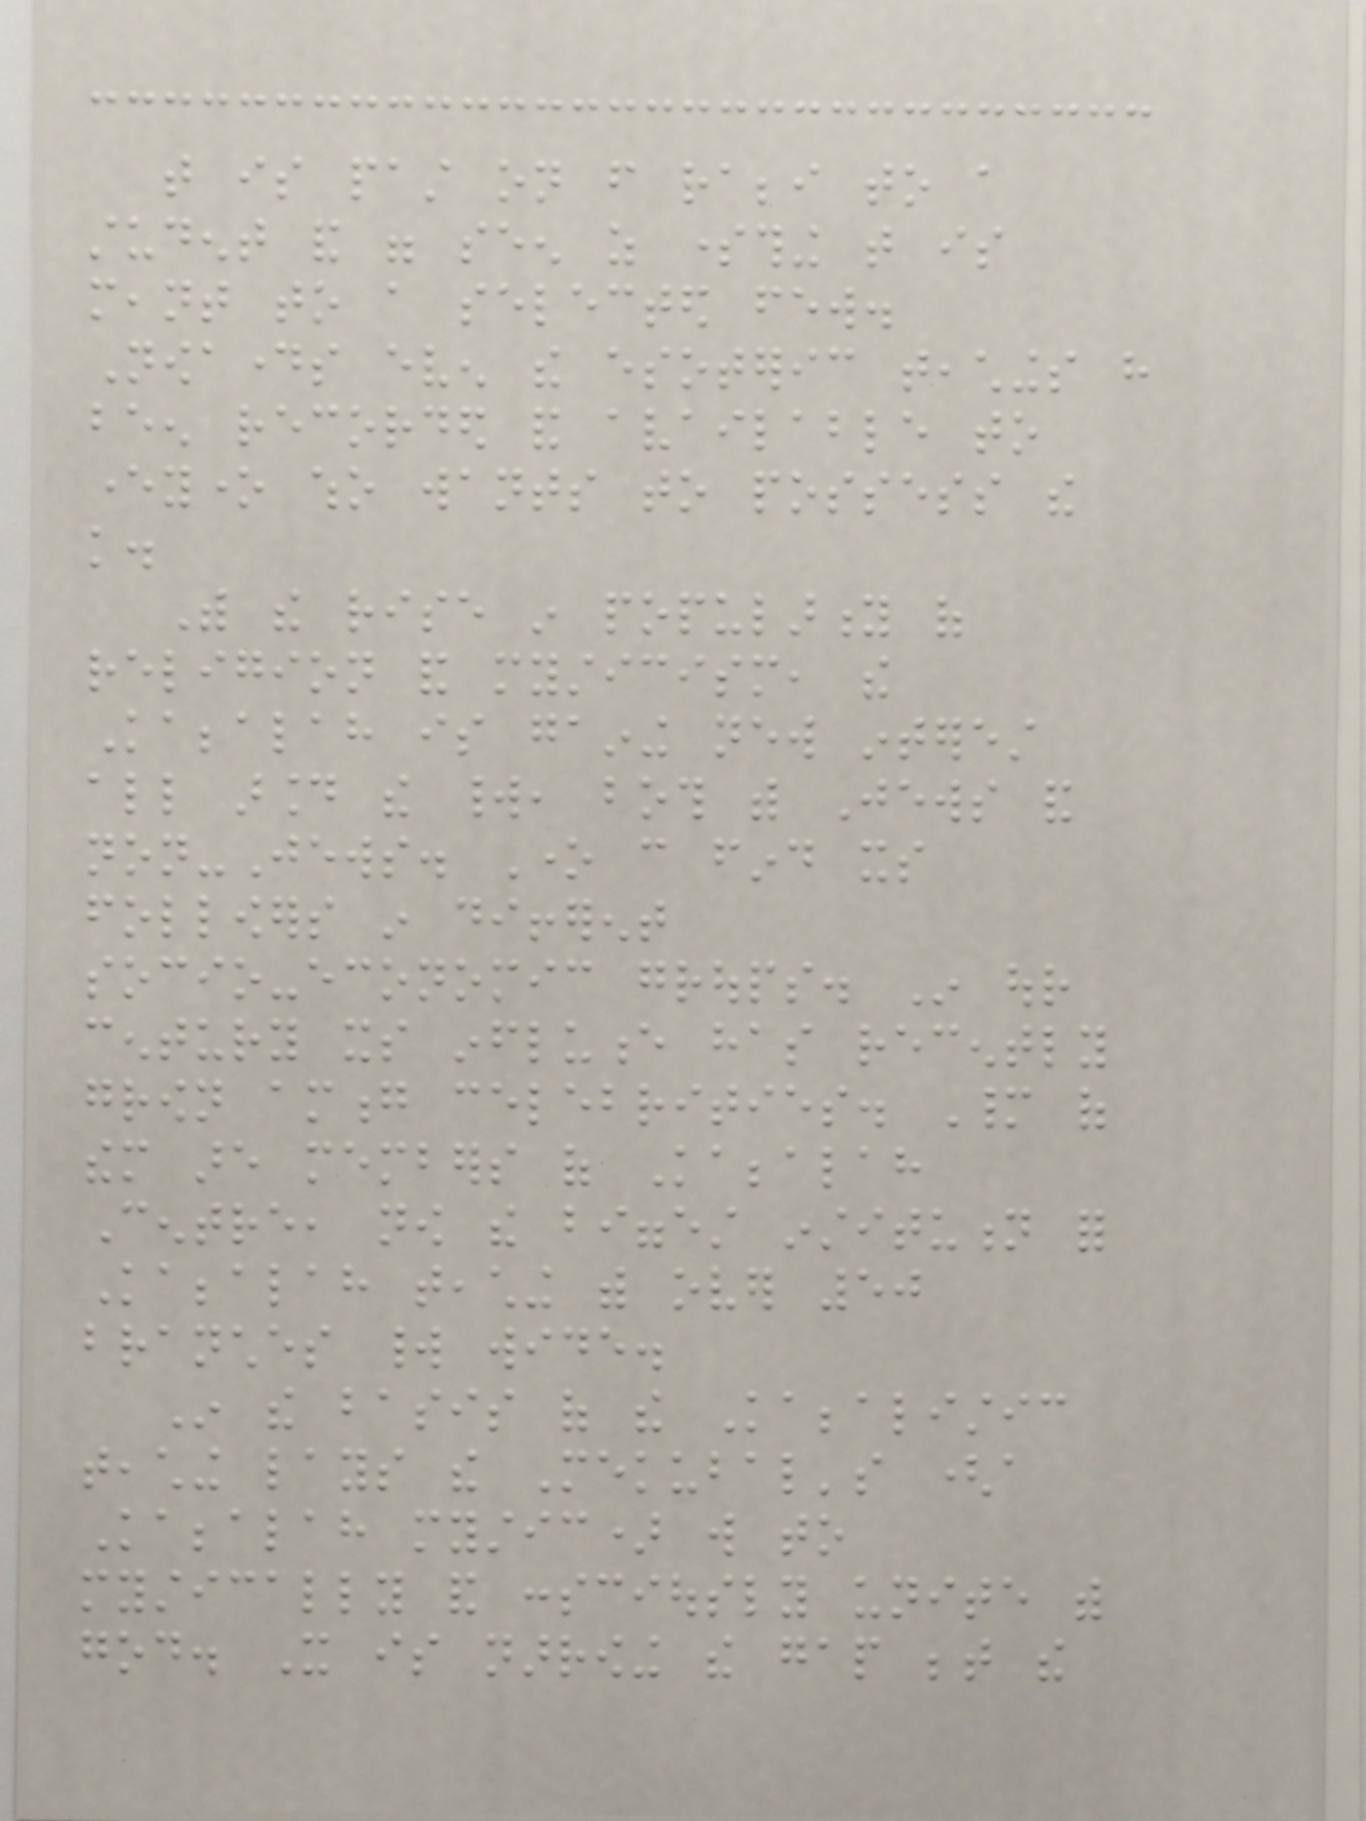that is past on from rabbi to a
student and were seen as something that is
meant to a selected few.
Nowadays even the esoteric teachings have
been recorded and available to
everyone who wants to possess the
knowledge.
With the rise in popularity of
religion and mysticism, the
Kabbalah is gaining new interest
all around the world, both with Jews and
non-Jews. One can find its
followers in different
socio-economic groups. In our
century its influence has recently
grown among celebrities. Many of
them are members of Kabbalah
Centre, now the biggest institution for
Kabbalah teaching with over 50
branches world wide.
In the basis of the Kabbalistic
teaching lays the Mekubal's (a
Kabbalah mystic) will to
mystically and consciously unite with
god. It is narrowing the gap between the
